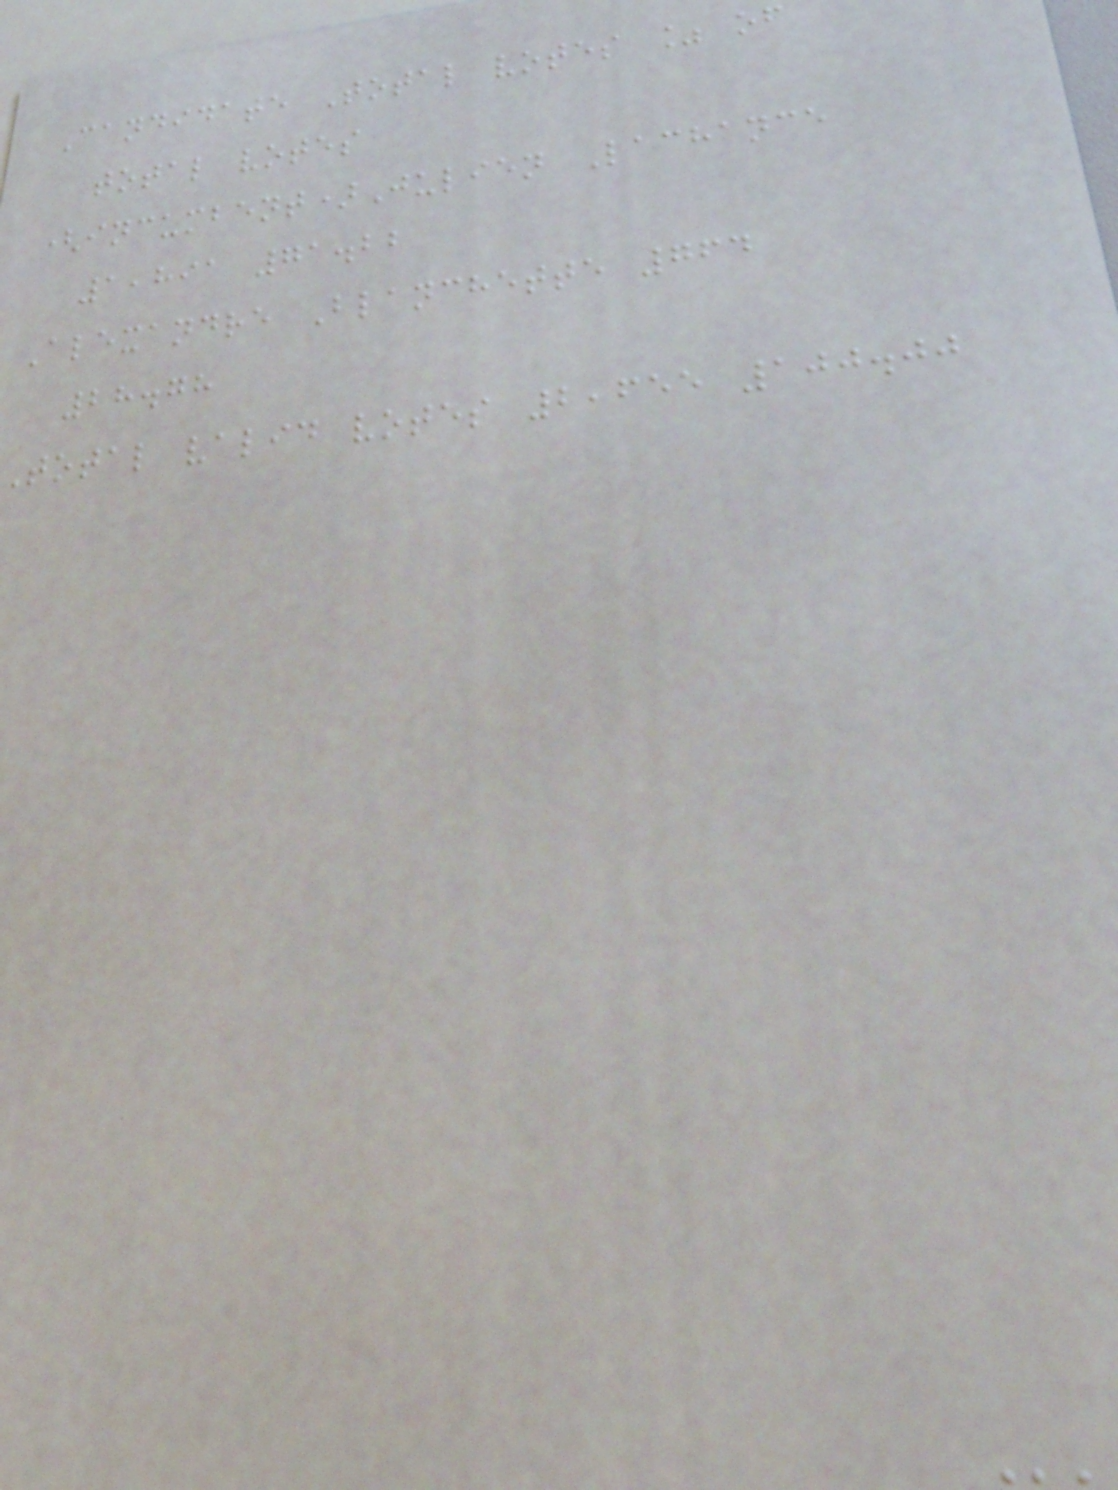Candidate Total votes % of
total votes
(incumbent)Julien Lachance
1,891 71.22
Alexandre Blanchette 764
28.78
Total valid votes 2,655 100.00
